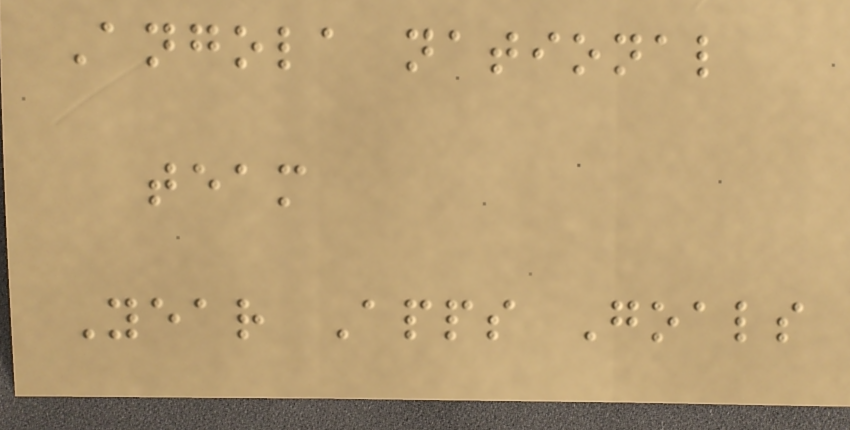Angola national
team
Year Apps Goals
